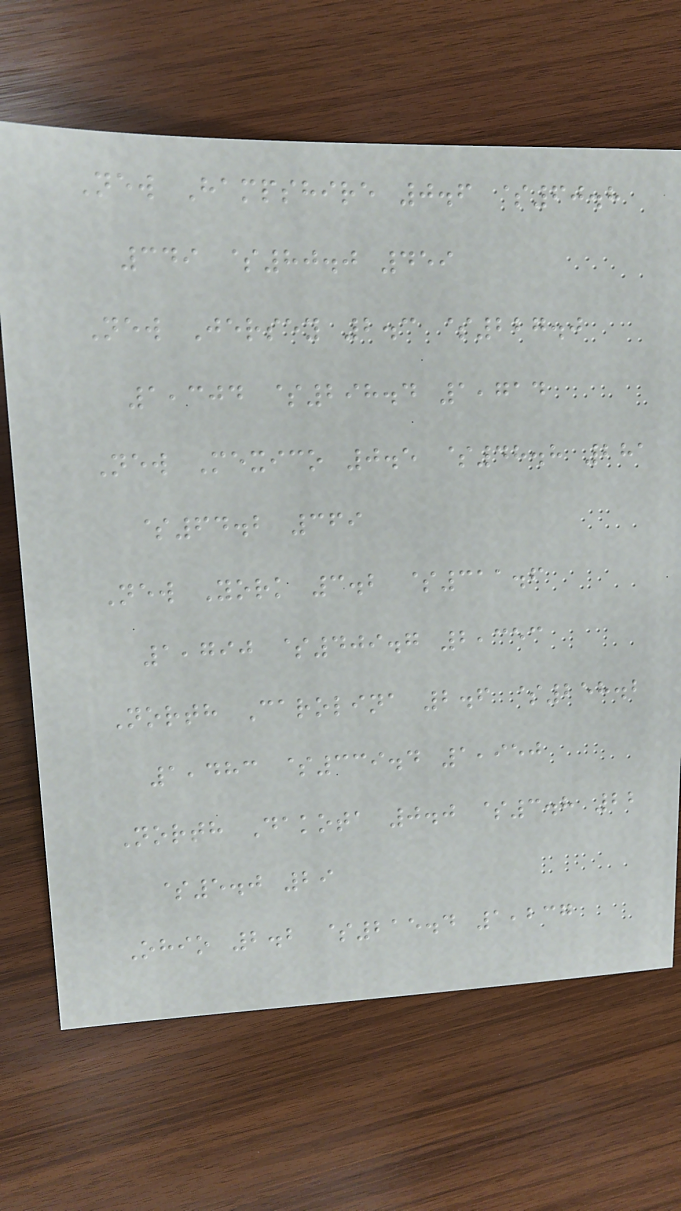New Hampshire 0.6 $60.8
349 $80.0 459
New Jersey 2.3 $227.0
1,304 $298.4 1,714
New Mexico 0.5 $48.8 281
$64.2 369
New York 3.2 $311.6
1,790 $409.7 2,353
North Carolina 2.6 $258.2
1,483 $339.4 1,950
North Dakota 0.0 $3.8 22
$5.0 29
Ohio 2.2 $215.4 1,237
